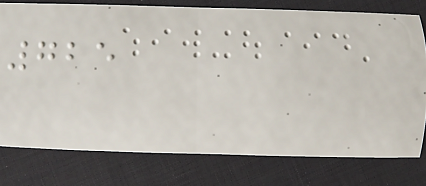725
